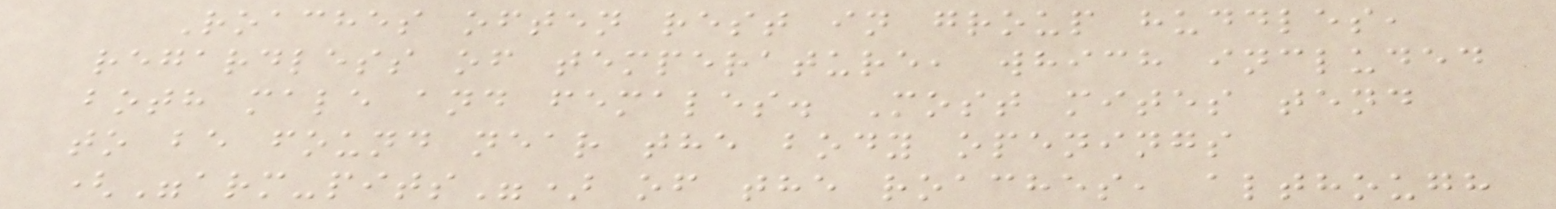Roaches often rest in group huddles,
regardless of temperature, which included
both male and females. Most mites tend
to be found near the body openings
("arm-pits") of the roaches, although
